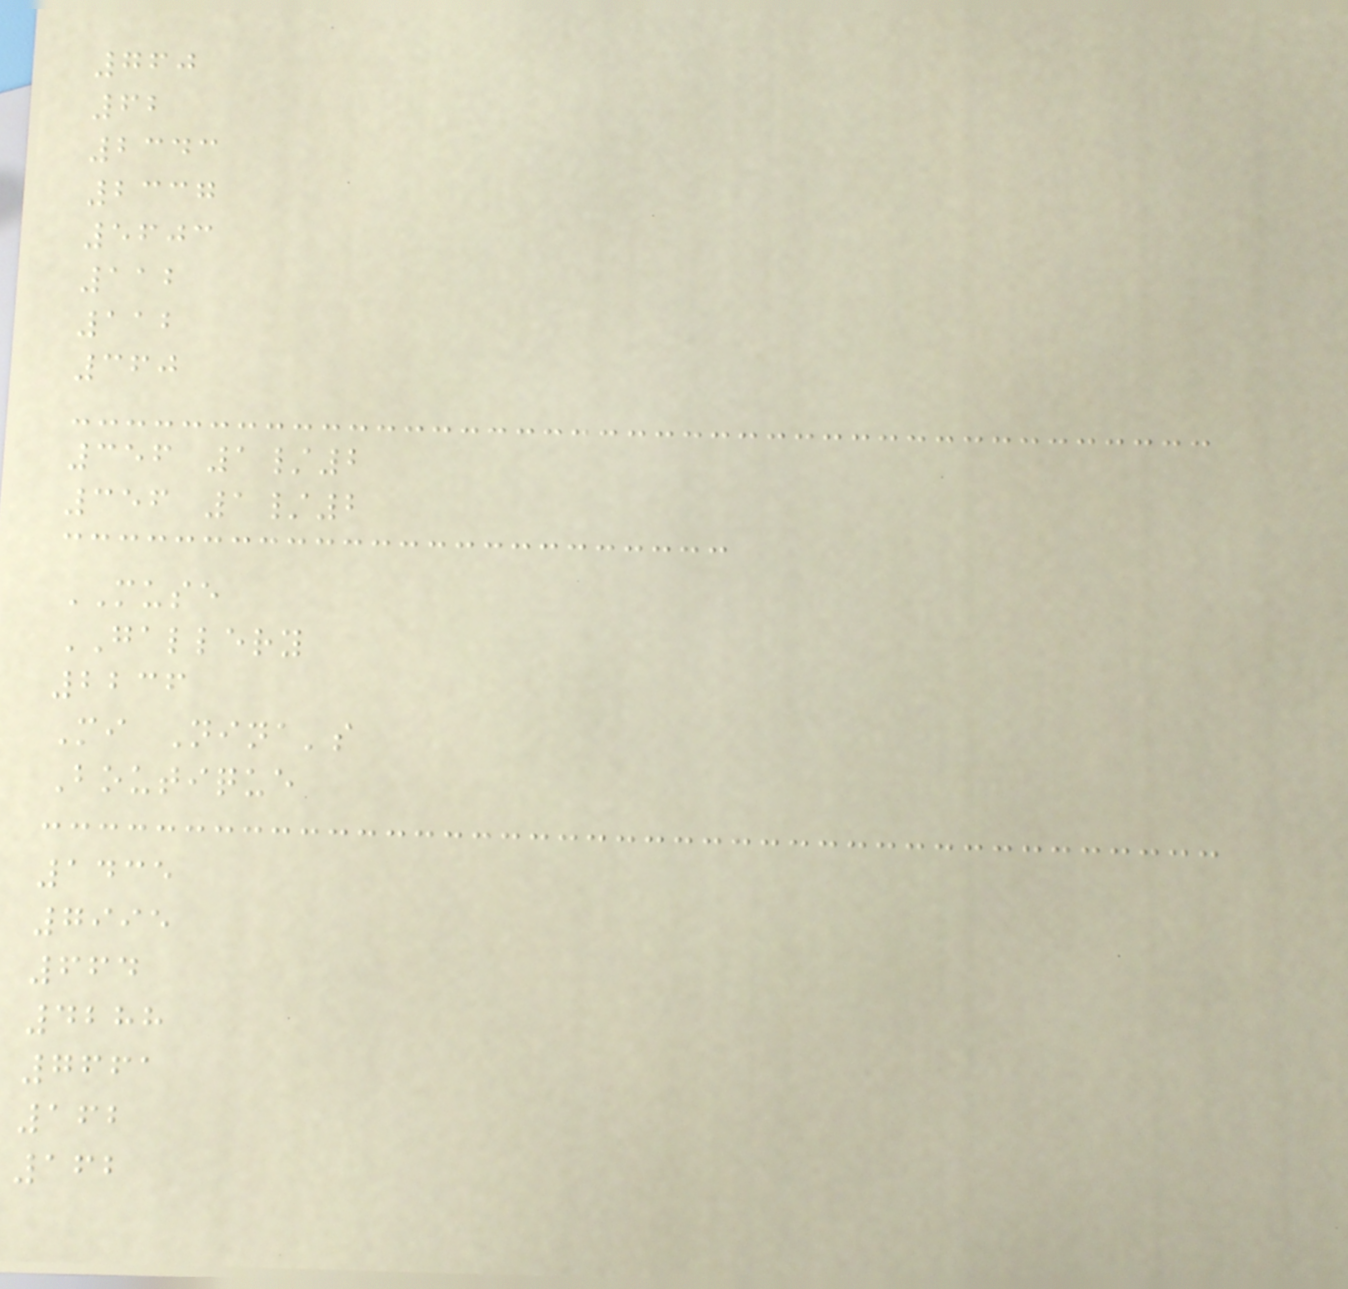760
62
2343
2337
5603
112
112
360
356 1/2
356 1/2
MUSE
GALLERY
2236
Mi Nina's
Boutique
1435
7995
664
4288
7661
162
162
